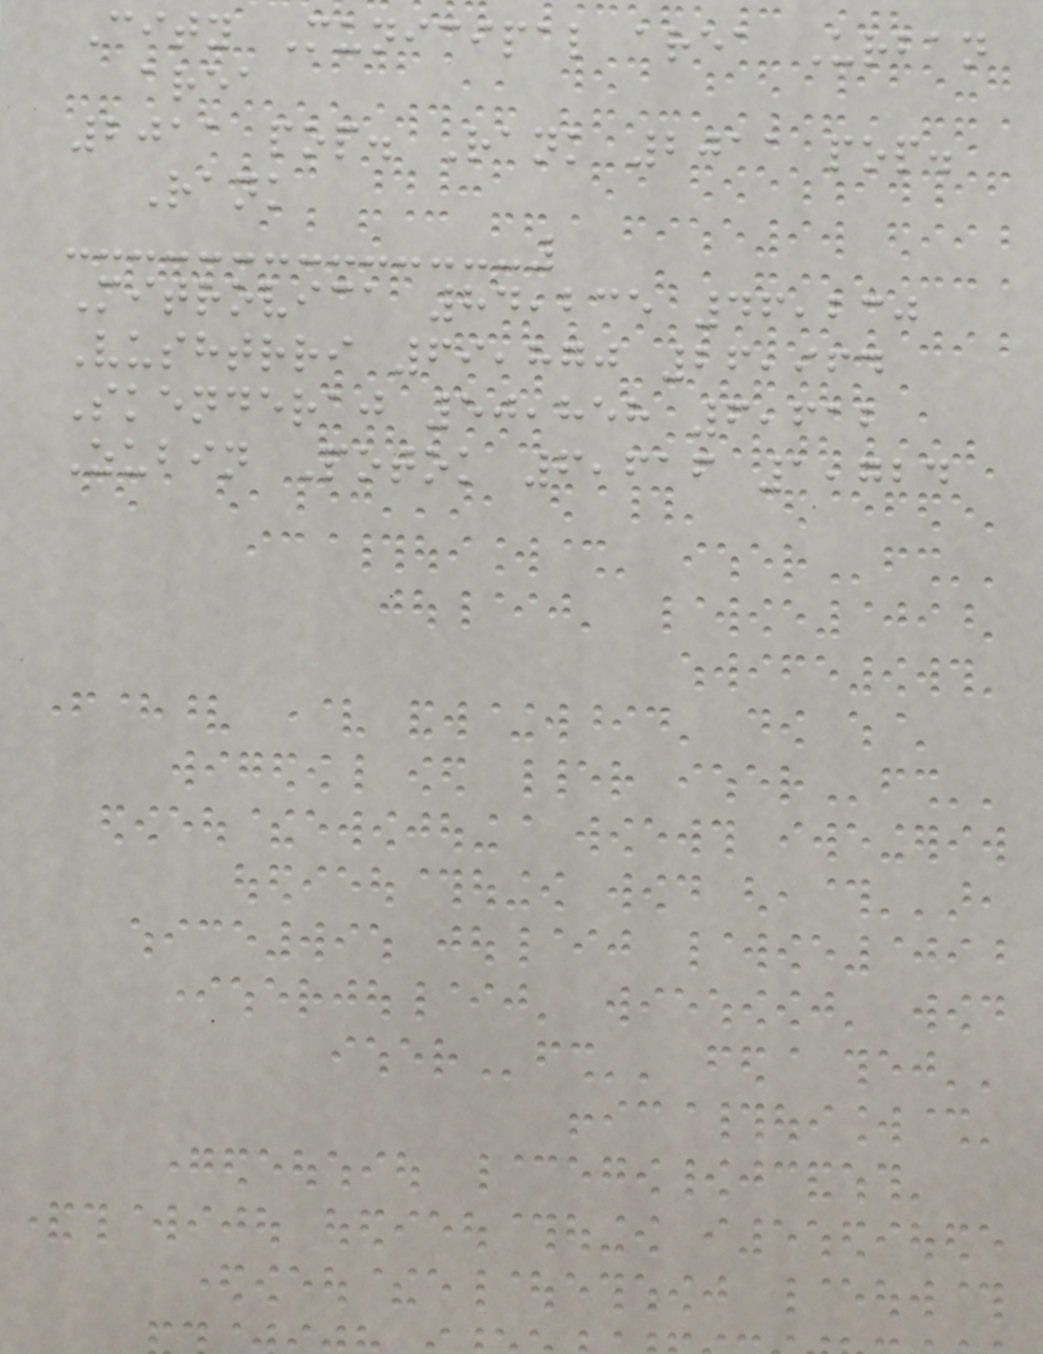City Municipal area Urban
area
2011 pop. Rank 2011 pop.
Rank
Mitrovica 84,235 46,230
Vushtrri 69,870 26,964
Skenderaj 50,858 6,612
Zubin Potok 6,616 1,724
